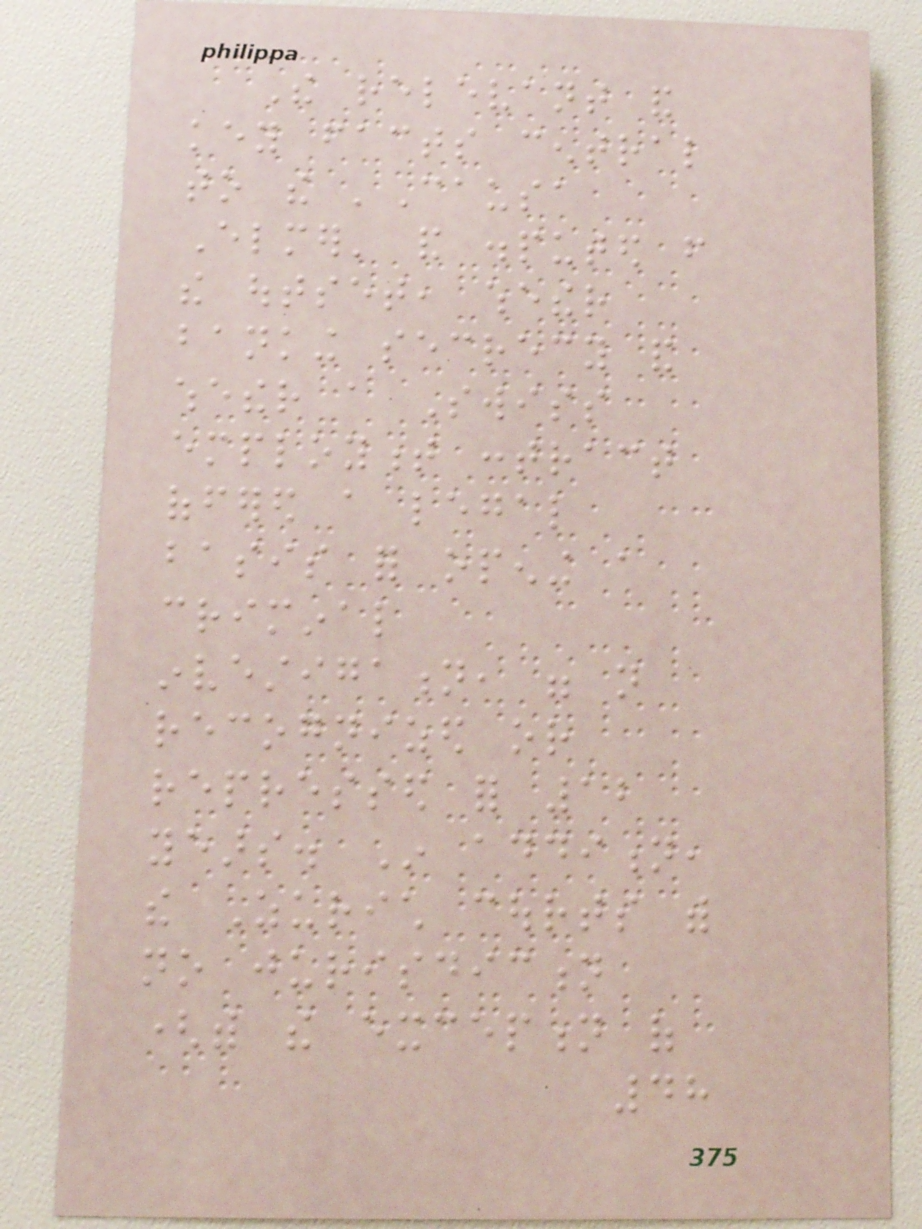The relevant and
key facts central
to the 'Causa
Elmer' and disputed from
the outset, whether
banking secrecy and
whether a Swiss
employment contract
offered a legal
basis for opening a
criminal
investigation, were not
recognized or
repressed for 12
years. In addition,
the Zurich courts with
no jurisdiction
(with the exception of
48
